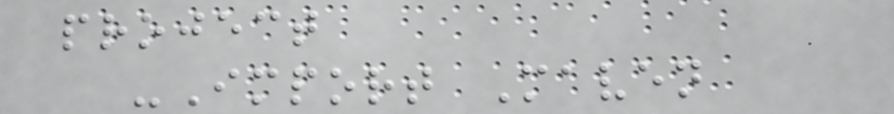project
-Import Maven
